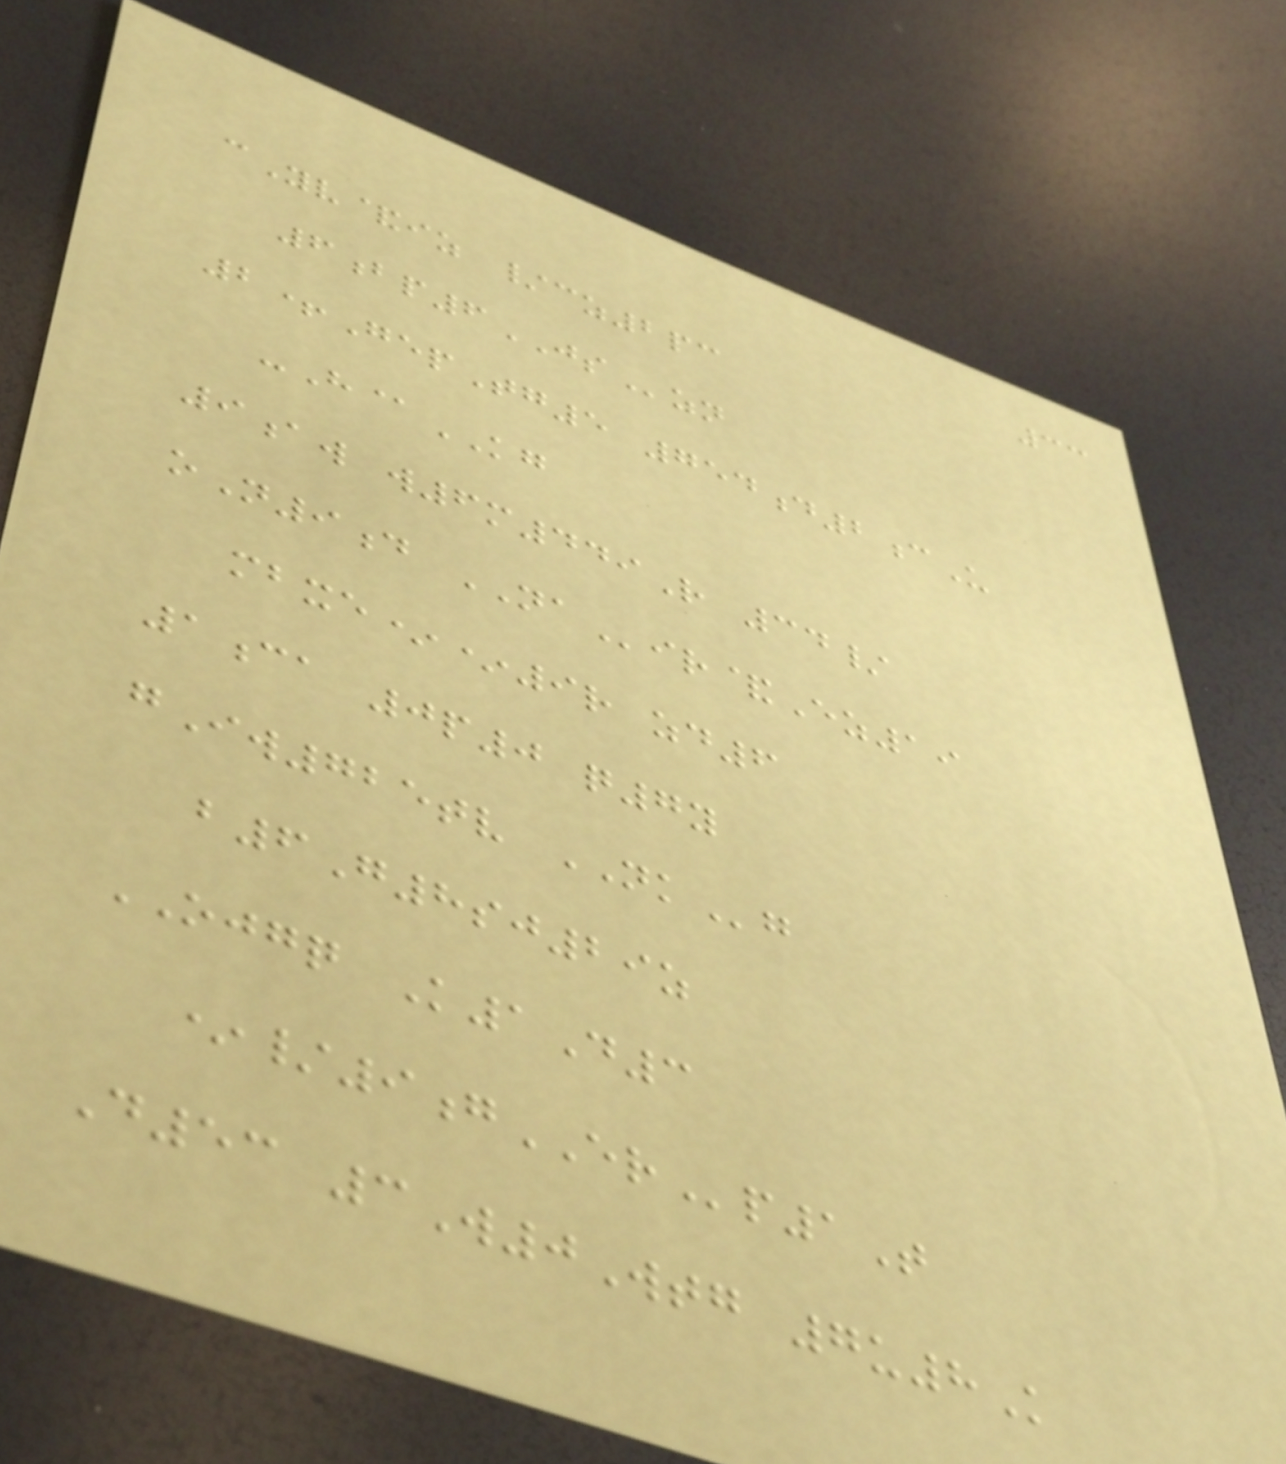33
cYv&iz /cz2pc
6bp6JSzn
2+GepTg5 754d2cU
-H@KG
9aw w6m449R 34/
oN9d NAir&Ez19
mbxe**9r zd6
1ca 0p0 q7y
gIw725tv NKg
b6G8sj29z
OJGQ K1D3
*/9gERp1T
D53 3W0Wtg 7u8K
